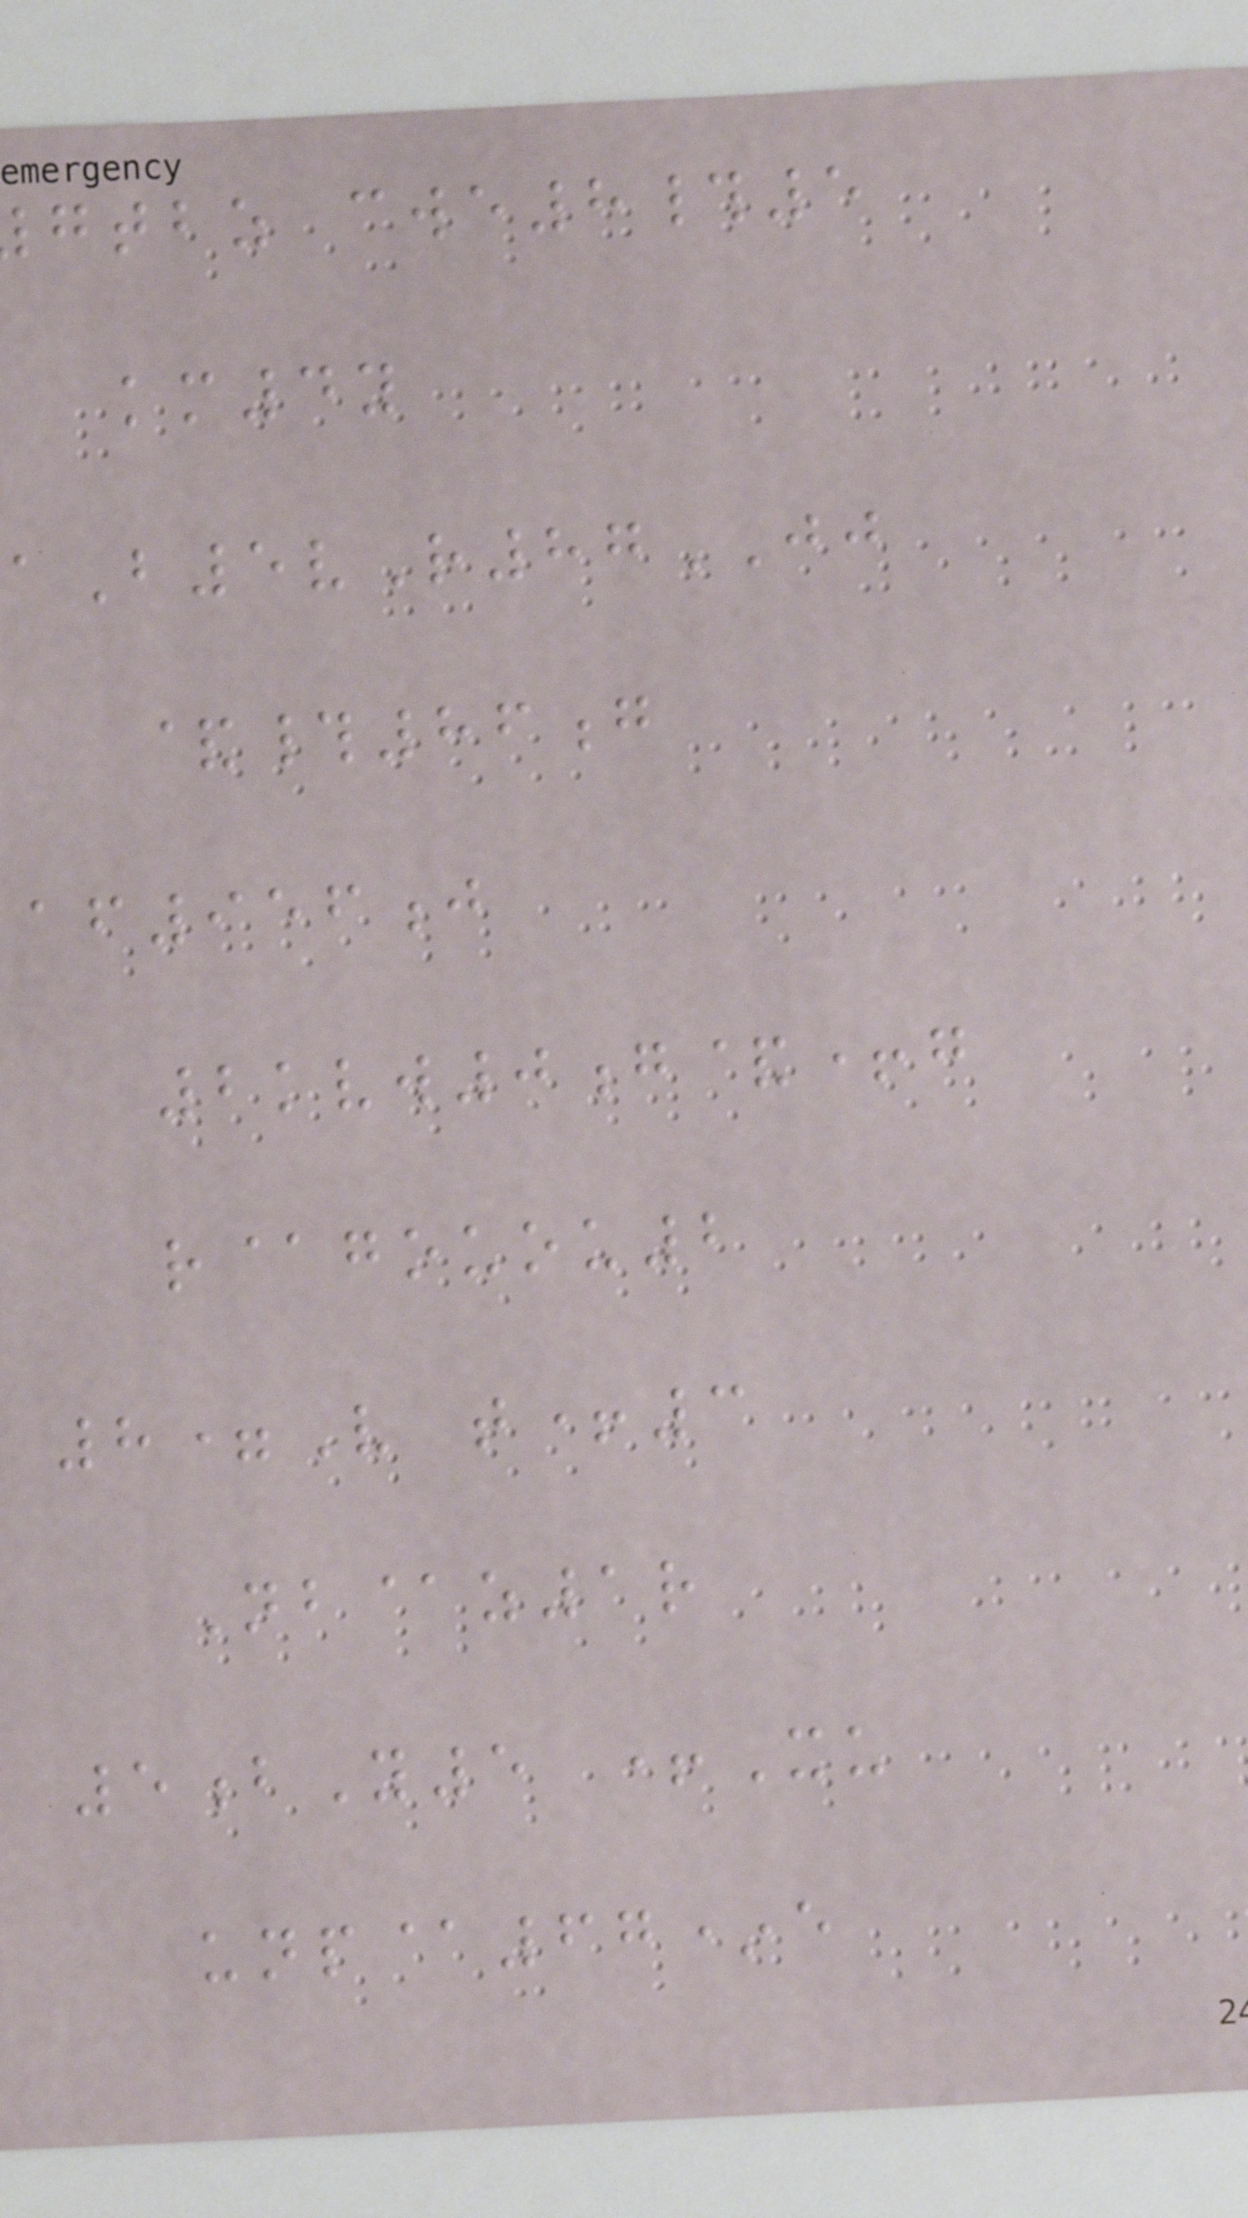gtbz cwe8#5
km4y
aB5vR87JJ
&#86g
af956j
2kvw0g&+g
r@gouou2
8=V t+3
Nb@z1r
5bY5 +Xu
unp@67*e
